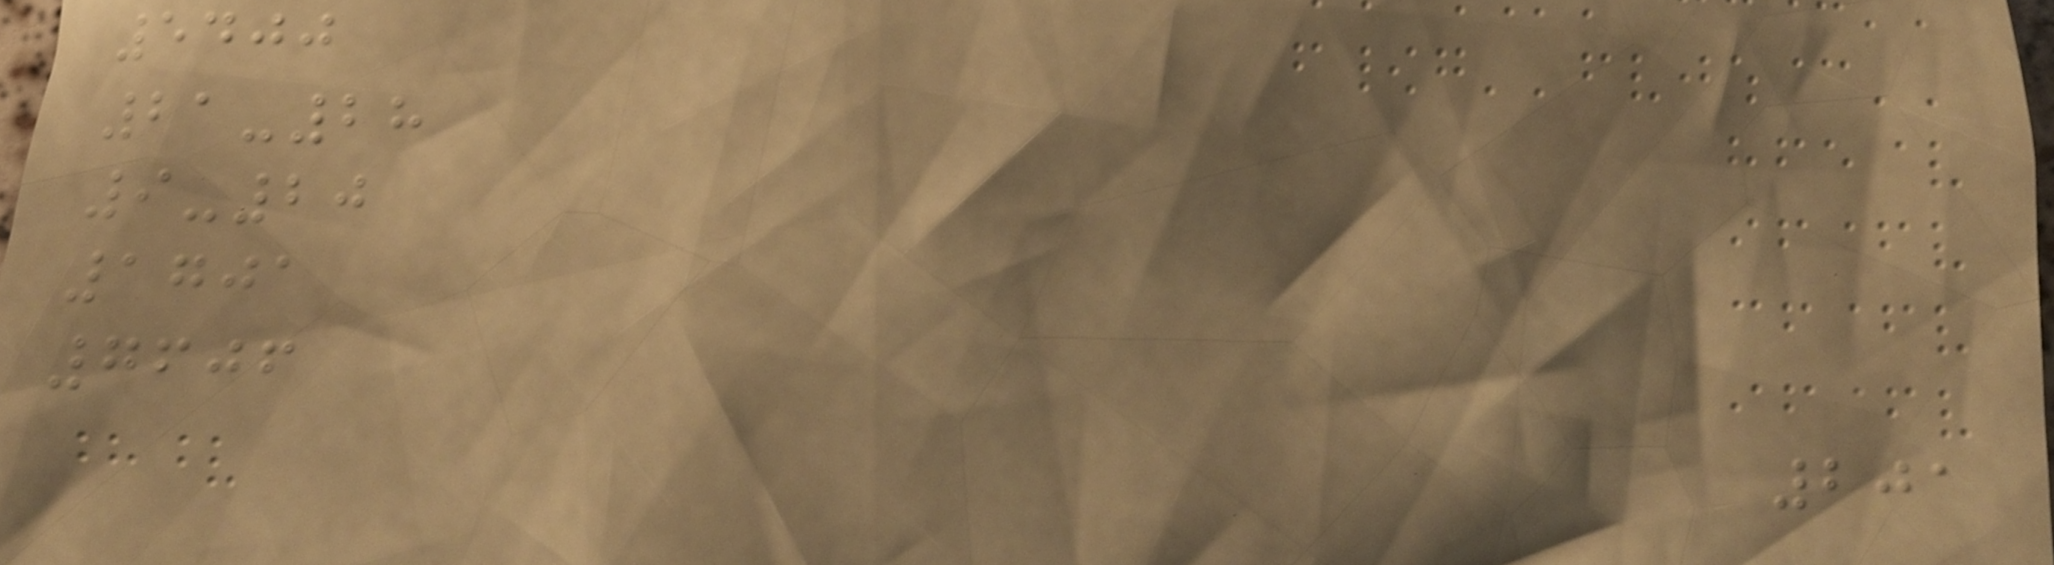5400
21-28
9-20
1701
7606
201
